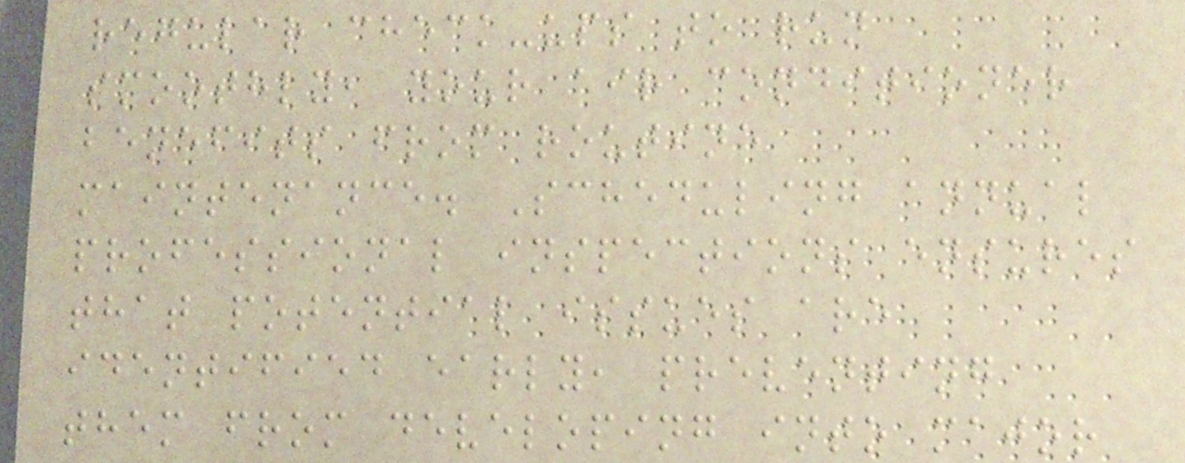regular check-ups to run
smoothly, your air conditioner
benefits from routine
maintenance. Scheduling annual
professional inspections ensures
that potential issues are
identified early, preventing
them from developing into major
